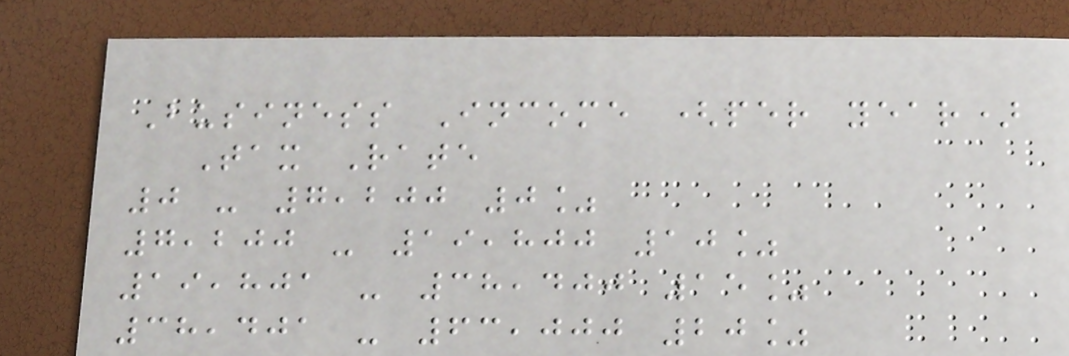Business Income (per year)
Tax Rate
0 - 7,200 0%
7,200 - 19,800 10%
19,801 - 38,400 15%
38,401 - 63,000 20%
